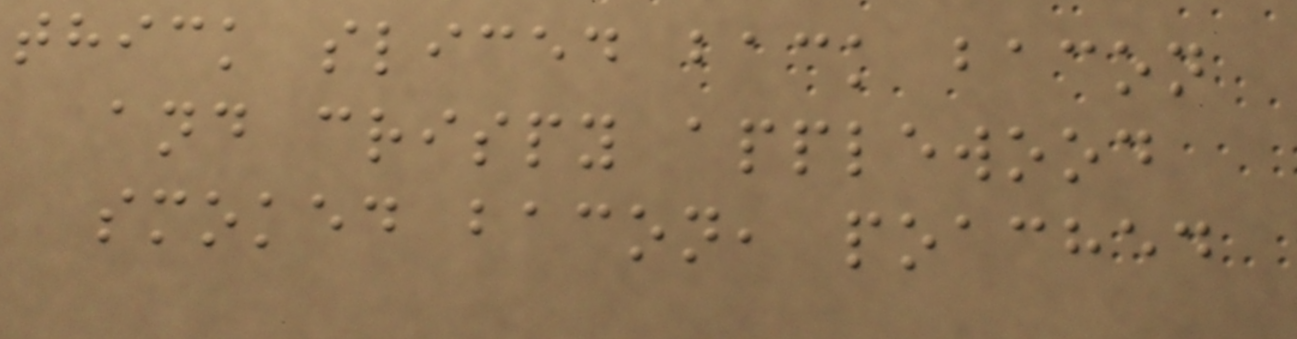thick sliced back bacon
and crispy applewood
smoked bacon, poached
